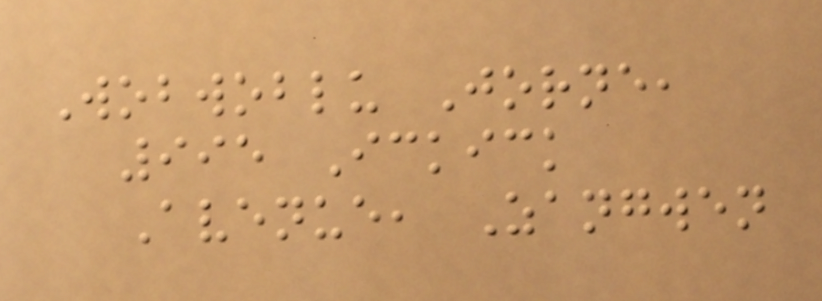Wobwoblu Jorne,
995 Ickick
Avenue, Zangwen
